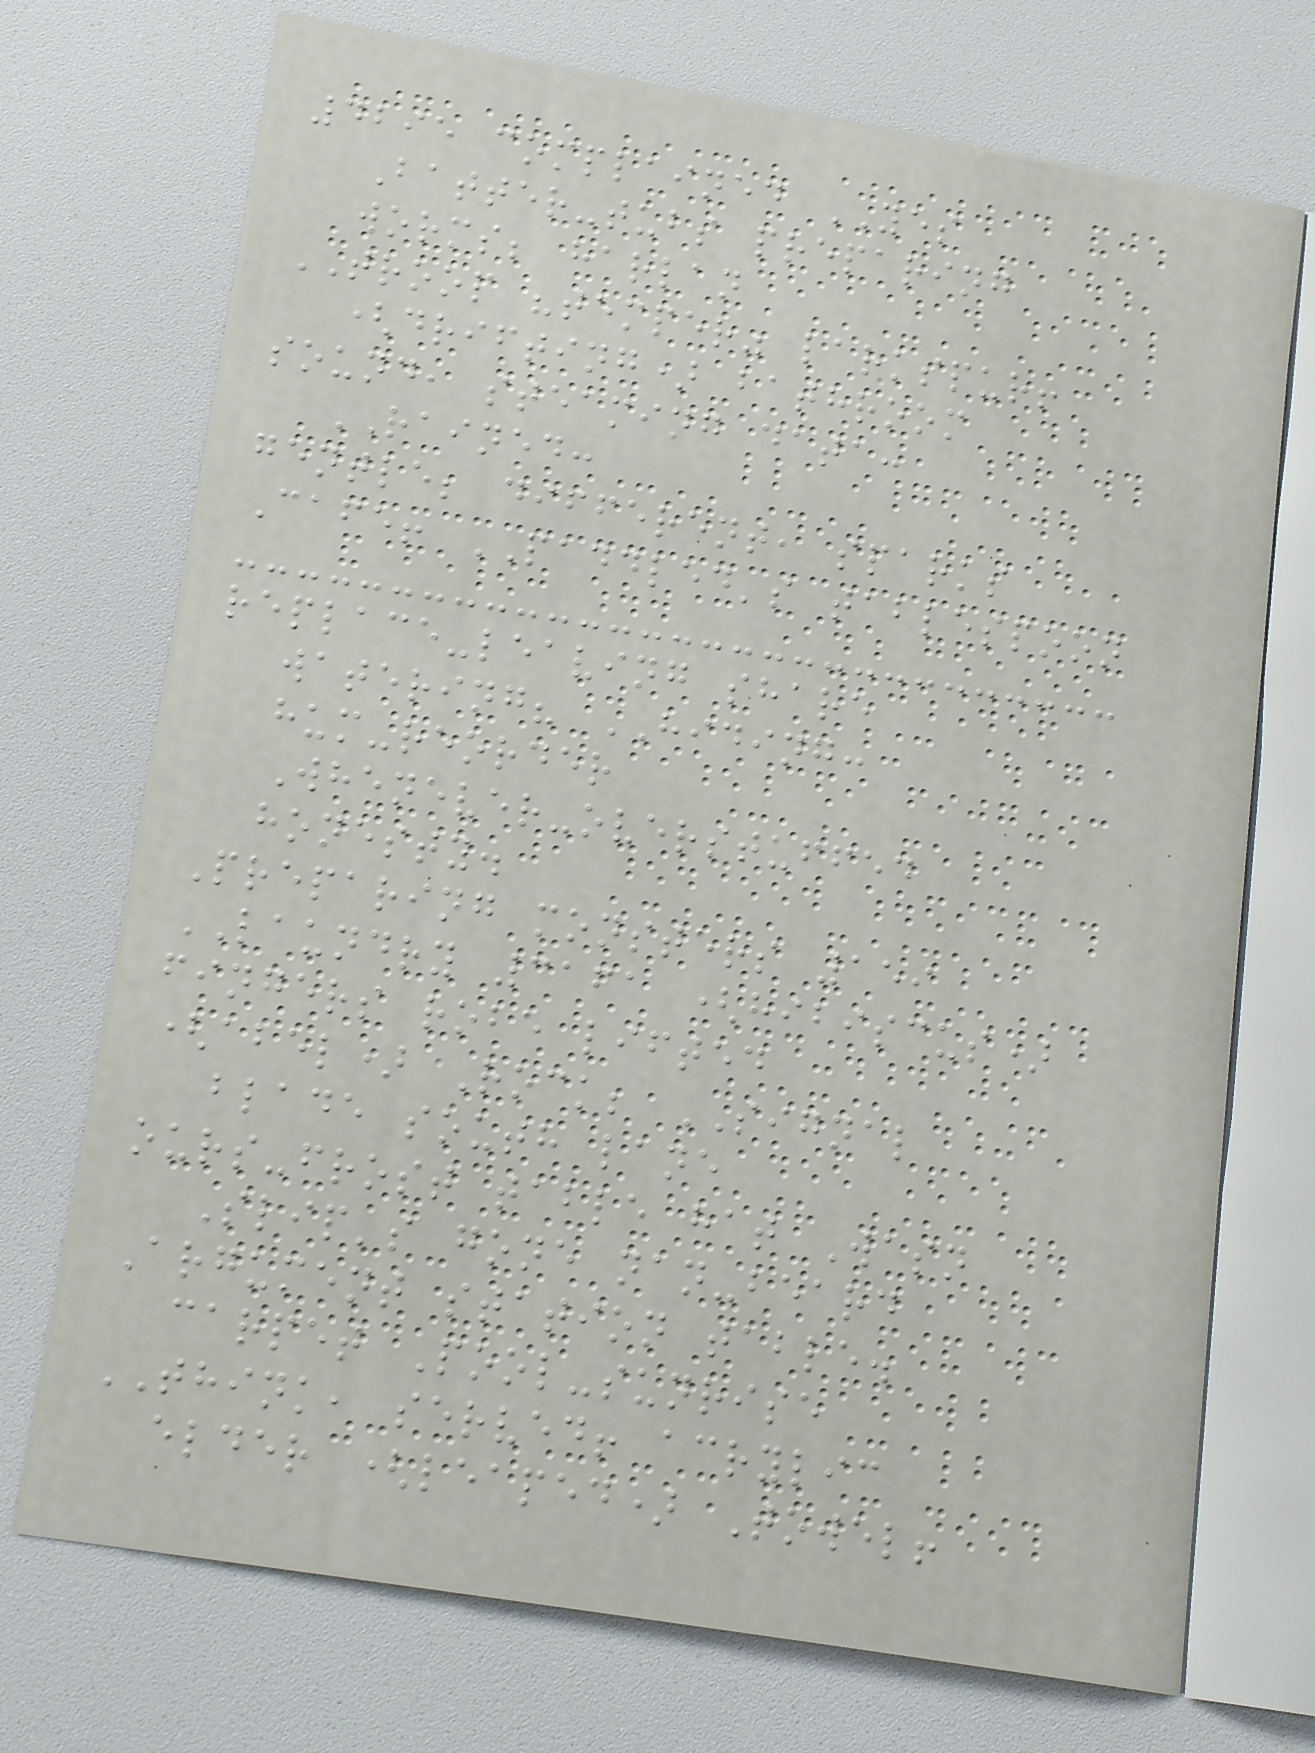4295 complained YES
Batter-tubs preparing
worms; harlan
TROOP "temper" larkspur!
(drifting) bathroom
sound, steaming data:
RAINED:
gentle; different, sparks
Cafe! PADDLED's tablespoon
replace-leaving share
watering? HIDING:
hum-reorder
Whenever-overstuffed
honesty.
Preparing monsters 159
LAUNDRY 3161 (hibiscus)
fingers robe lifted
(abel) Rock; SIGNAL
blade south lane
ours-frost table hat Wasn
Slip's gone nan-beard
Argument station table.
carpet Pool-sunrise
THINK, served! acrylic
elder (leaped) Towel!
